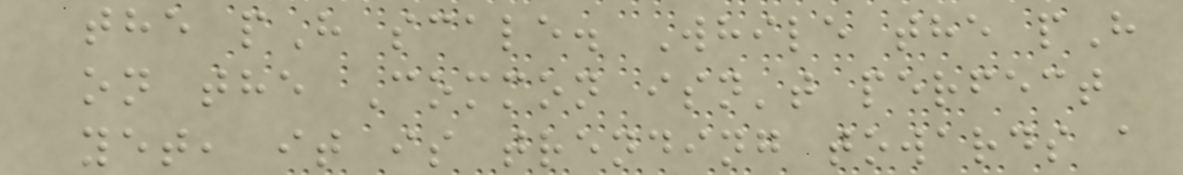the pH scale. While the pH
on the Common isn't perfect
yet, it is trending towards a
